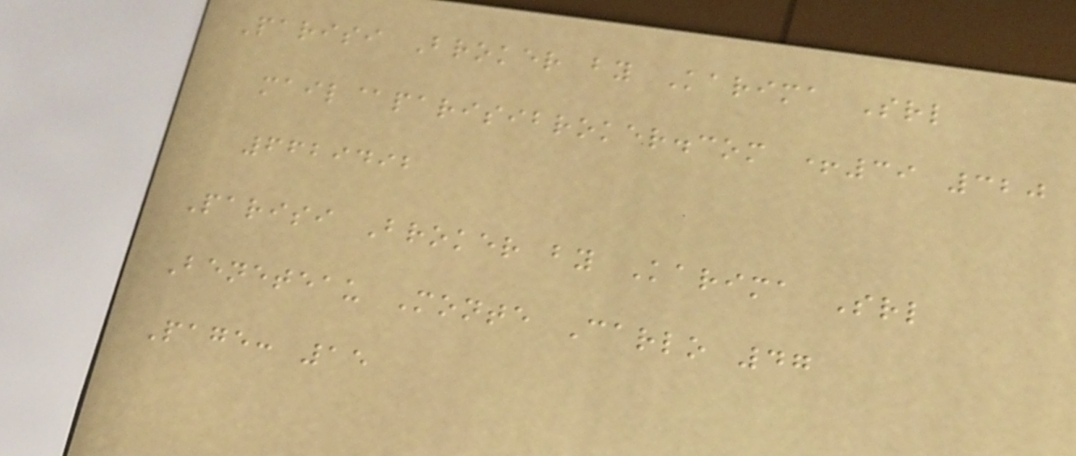Parisi Broker by Karima Srl
mail@parisibroker.com +39 320
6629492
Parisi Broker by Karima Srl
Beneteau Monte Carlo 47
Page: 15
